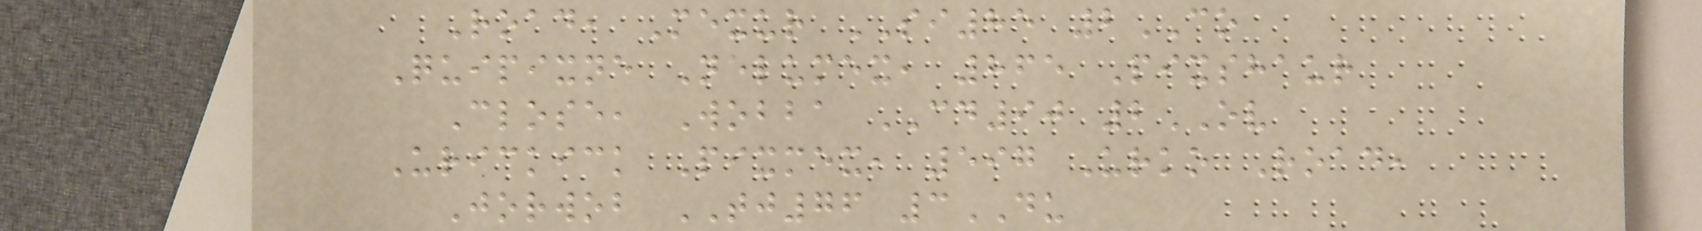Road, Mexur SI85 2CO
Quipixne Nelumex, 865 Pixshaur
Close, Wobba CD90 2OV
Urickick Pixmex, 597 Urko Road,
Jorwob TJ76 3DU
